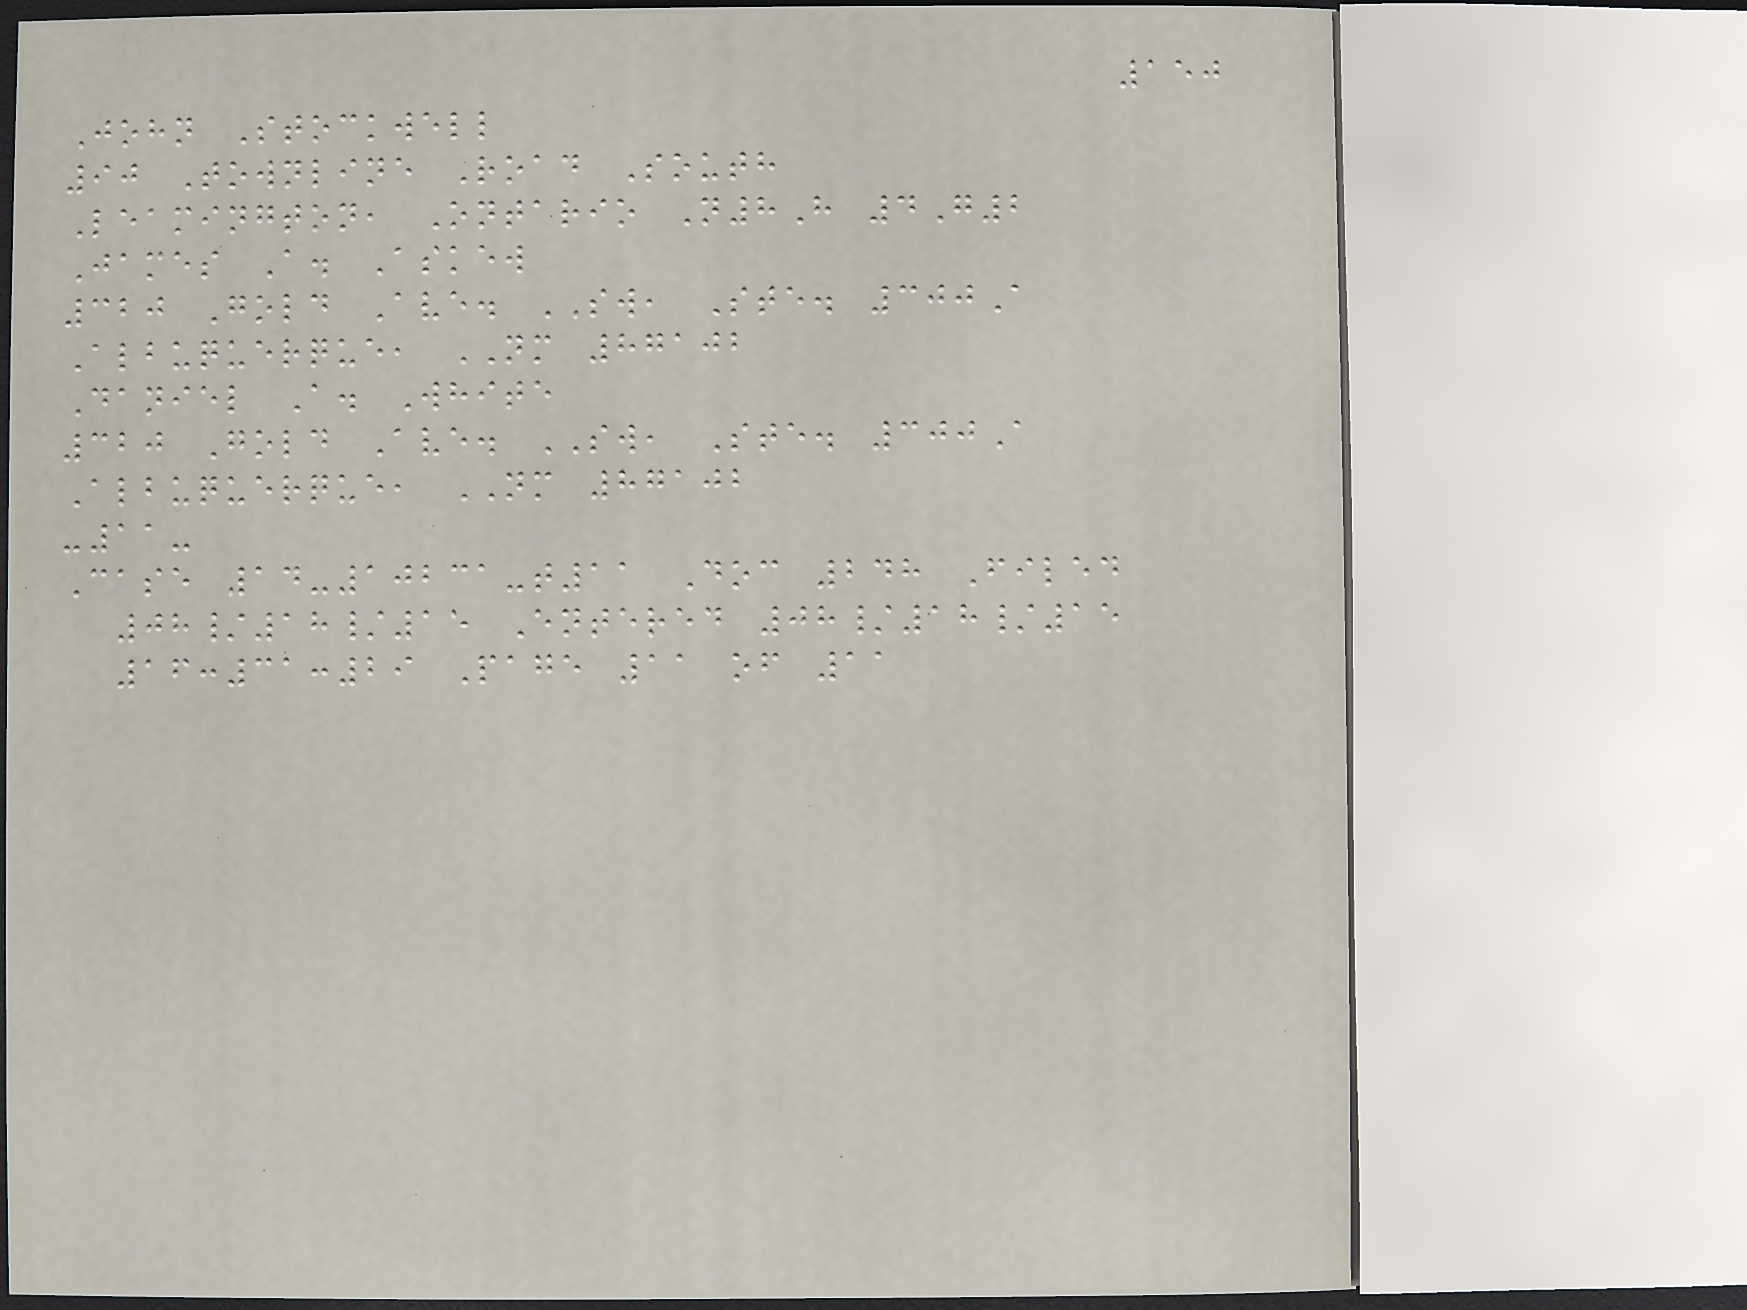150
John Stockwell
90 Townline Road South
Leamington, Ontario N8H 4G2
James A. Askew
320 Gold Ave. SW, Ste. 300A
Albuquerque, NM 87102
Daniel A. White
320 Gold Ave. SW, Ste. 300A
Albuquerque, NM 87102
-11-
Case 14-10231-t11 Doc 248 Filed
08/18/15 Entered 08/18/15
16:31:29 Page 11 of 11
